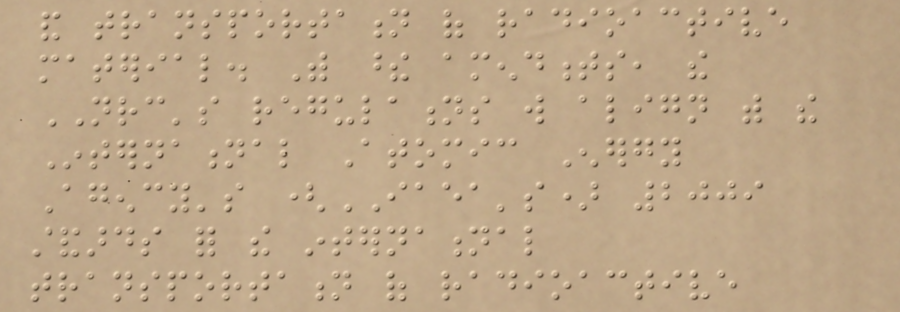and transportation of radioactive
material. With these amendments, the
NRC's regulations will align with the
International Atomic Energy
Agency's (IAEA's) 2009
standards for the international
transportation of radioactive
